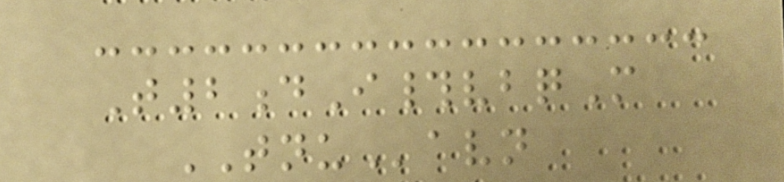T2dI#vbqM
TNUavn
